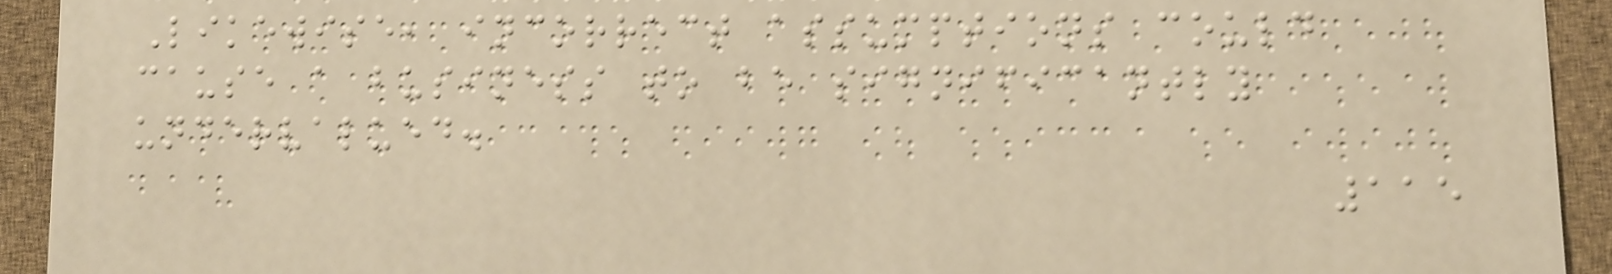Likewise, incorrect assumptions could
cause a business to be significantly
undervalued.
115
